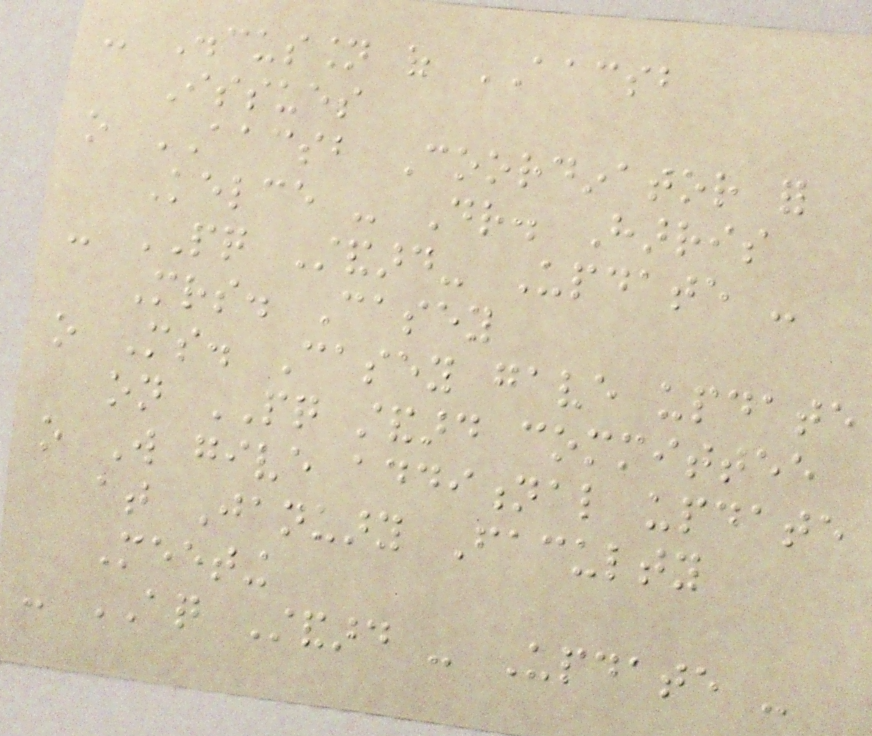- Discussion of AACSB
Issues
o AACSB Coordinator for
Kelce - Dr. Harris
- PQ Standard- Update -
Mrs. Casey
o Ms. Casey gave update
on PQ standard committee
o Will give additional update
at January Faculty
Meeting
- AQ Standard - Update -
